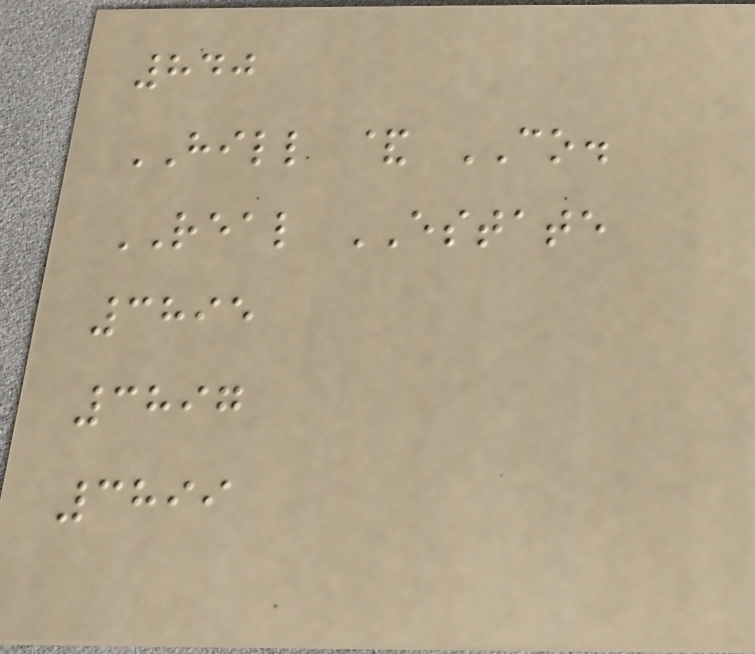840
HILL & CO.
REAL ESTATE
3895
3897
3899
